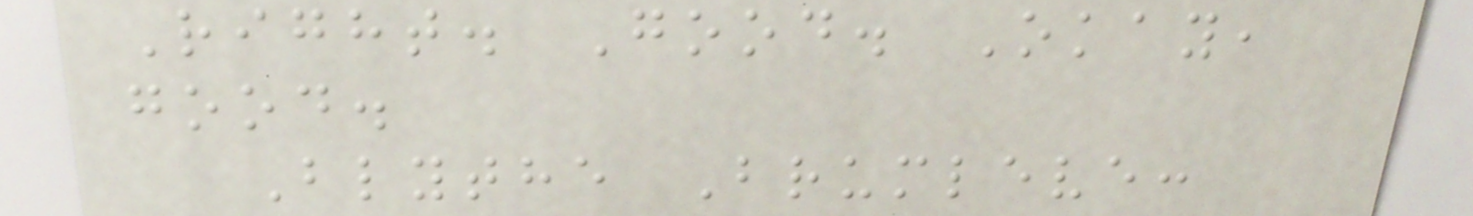Right. Good. Okay,
good.
Blythe Brumleve:
